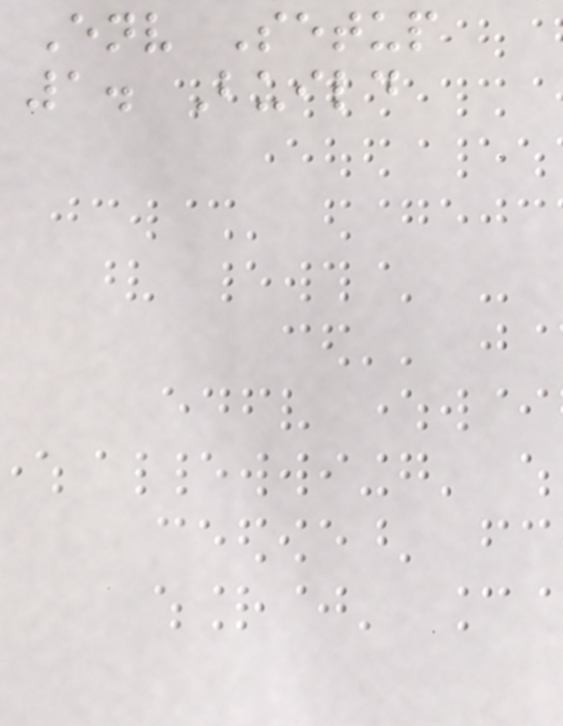Env Setup
1. Build
